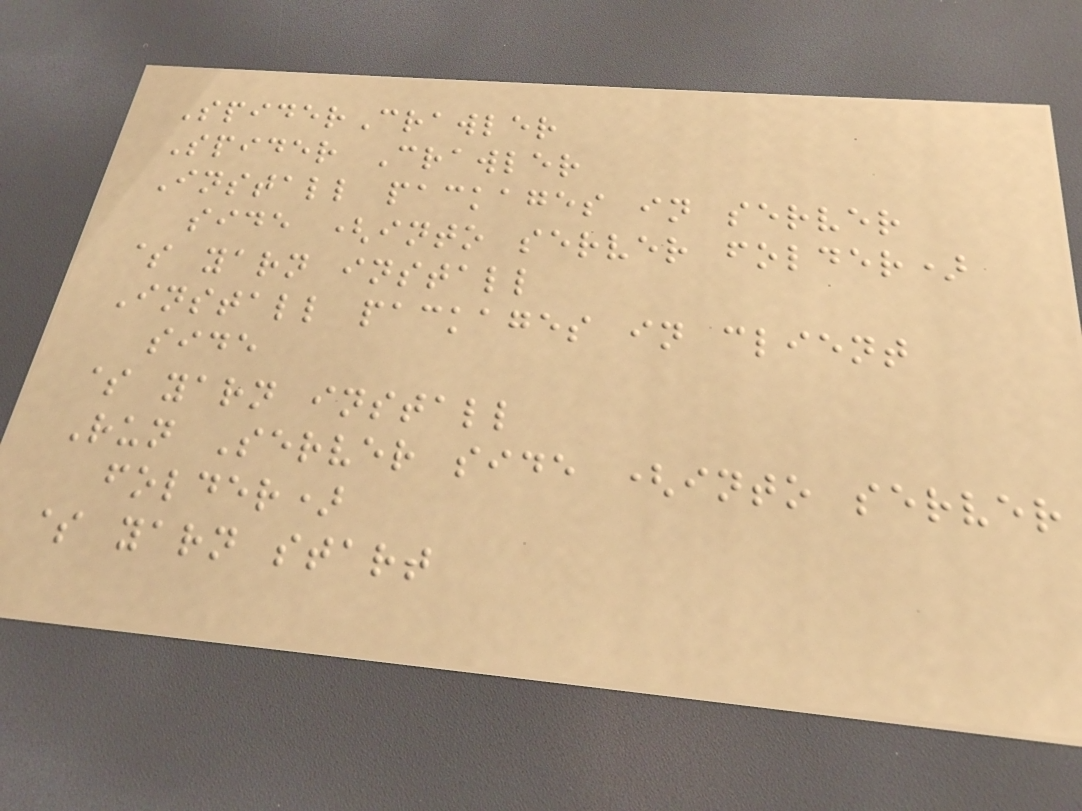SpiderCrawler
Spider Crawler
Install packages in server
side (into server folder)
$ yarn install
Install packages in client
side
$ yarn install
Run Server side (into server
folder)
$ yarn start
